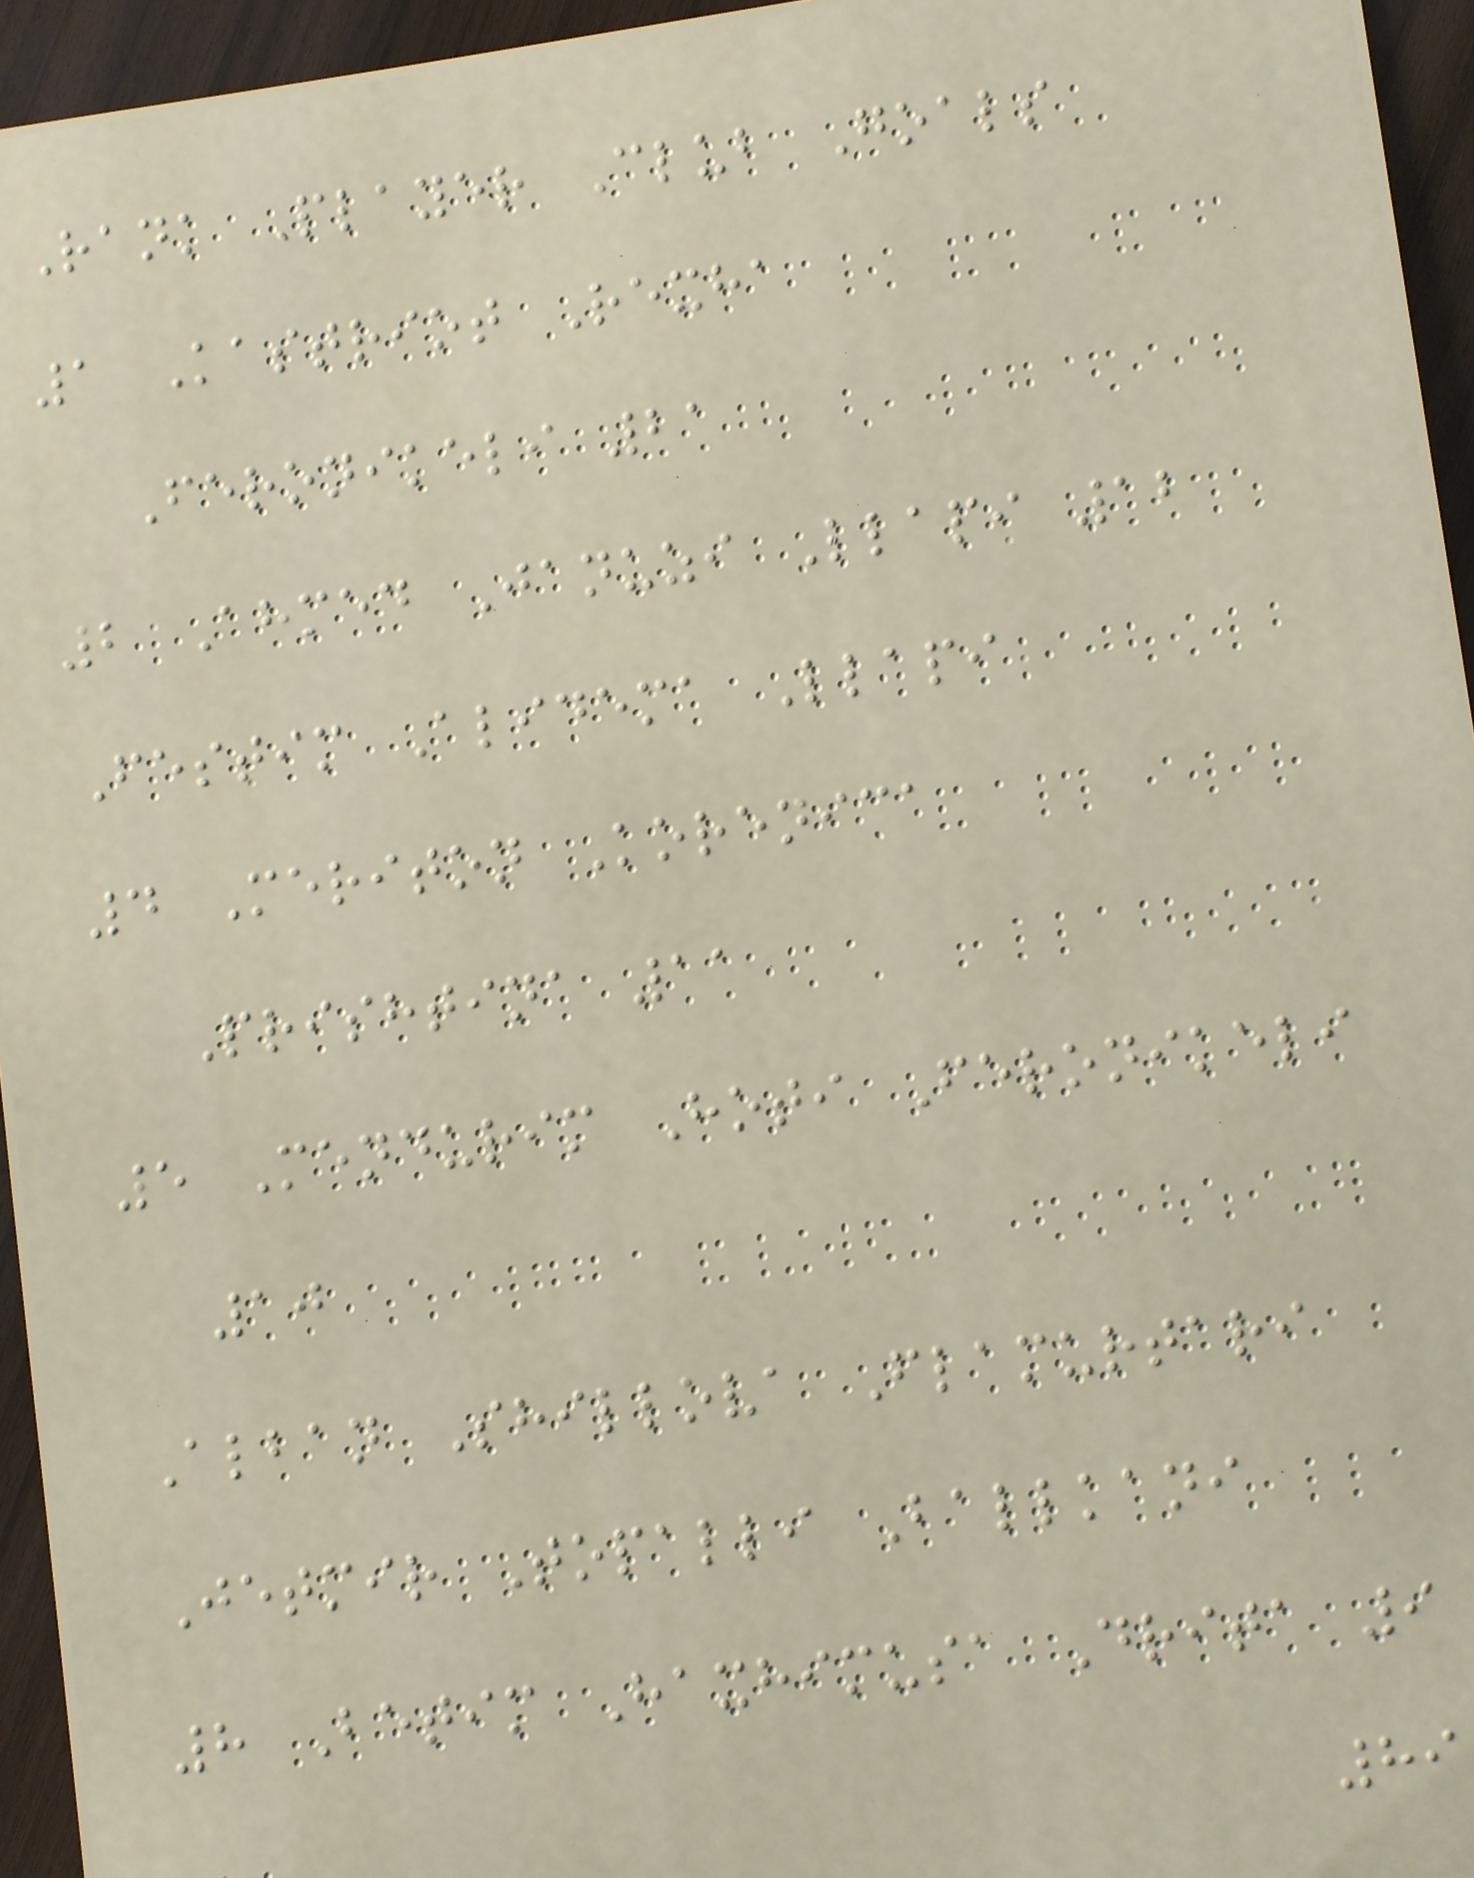Rank Player Club Goals
1 Kastriot Rexha
Feronikeli 21
2 Ahmed Januzi Llapi 12
Festim Alidema Llapi
4 Meriton Korenica
Prishtina 11
5 Mendurim Hoti Feronikeli
10
Alban Shillova Flamurtari
Jetmir Topalli Ballkani
8 Betim Haxhimusa Drita 9
89
